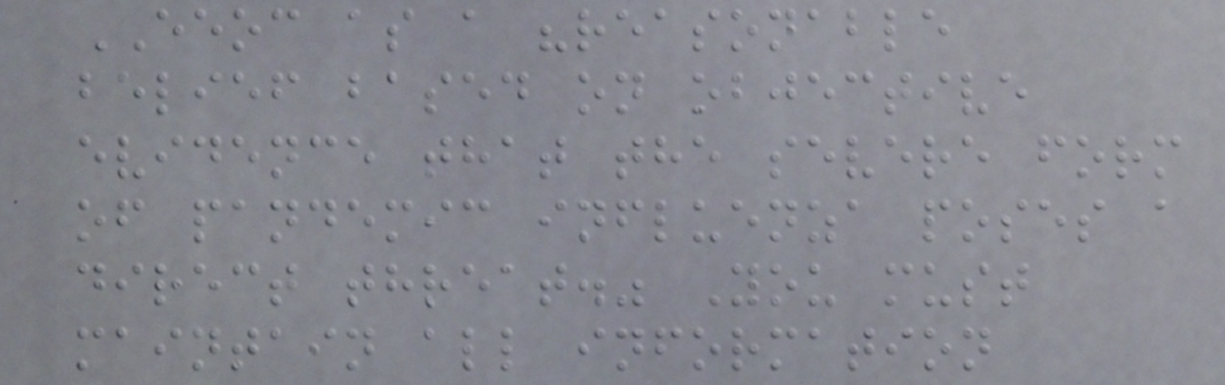EEOC as a "reasonable
belief based on objective
evidence that the severe form
of pandemic influenza poses a
direct threat." You must
maintain all information
